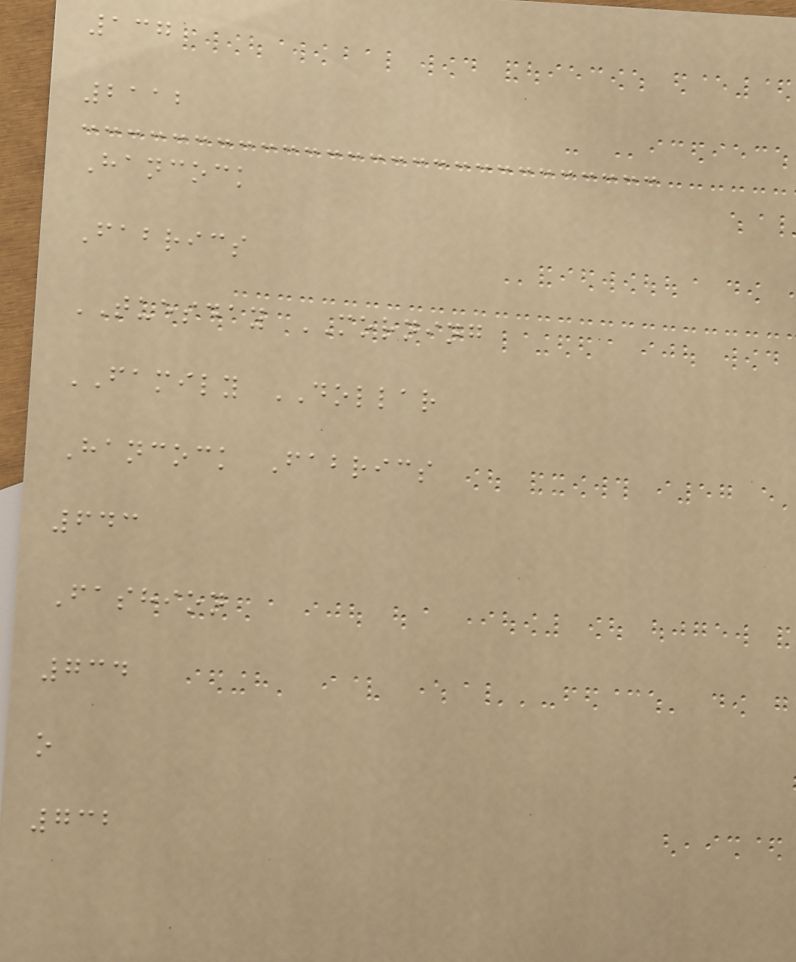137
2112
Hancock
Fabrics
TUESDAY MORNING
FAMILY DOLLAR
Hancock Fabrics
643
Fashion
734
o
732
